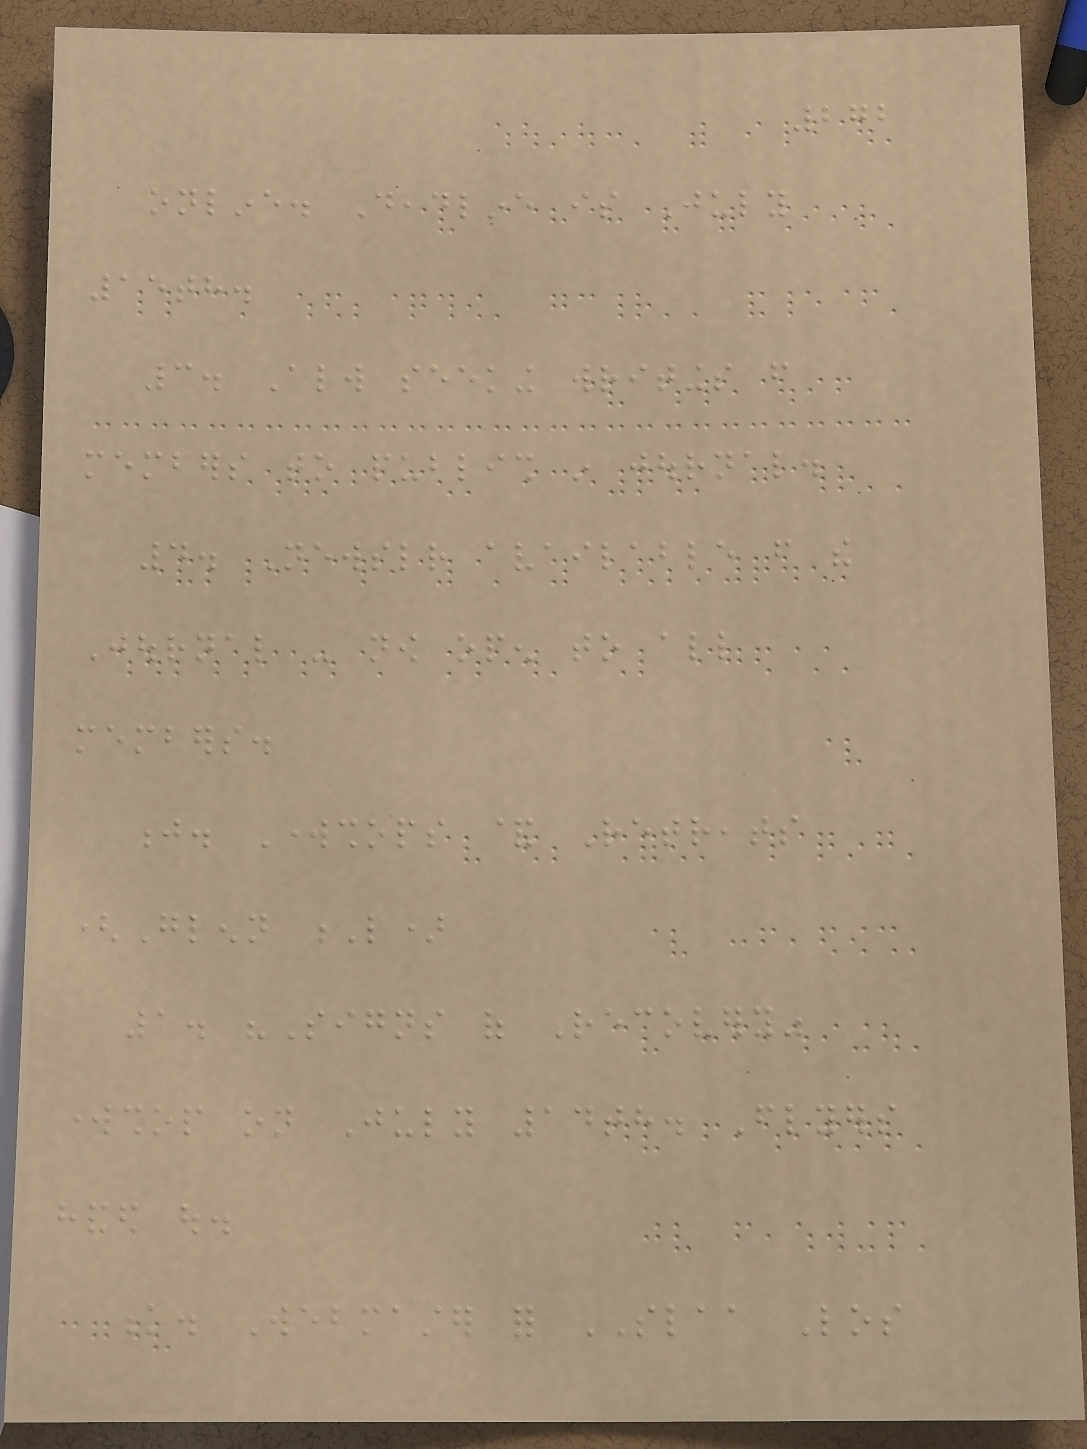272
online. Deadline is July
15th.
3. Always seeking writings from
members to publish in journal.
4. Newsletter available from the
Journal - now open to all
members.
j. Workshops & Retreats
(Glenn L)
1. "Signs of Recovery"
workshop on July 14th. Flyers
handed out.
k. Webmaster for SLAA Los
